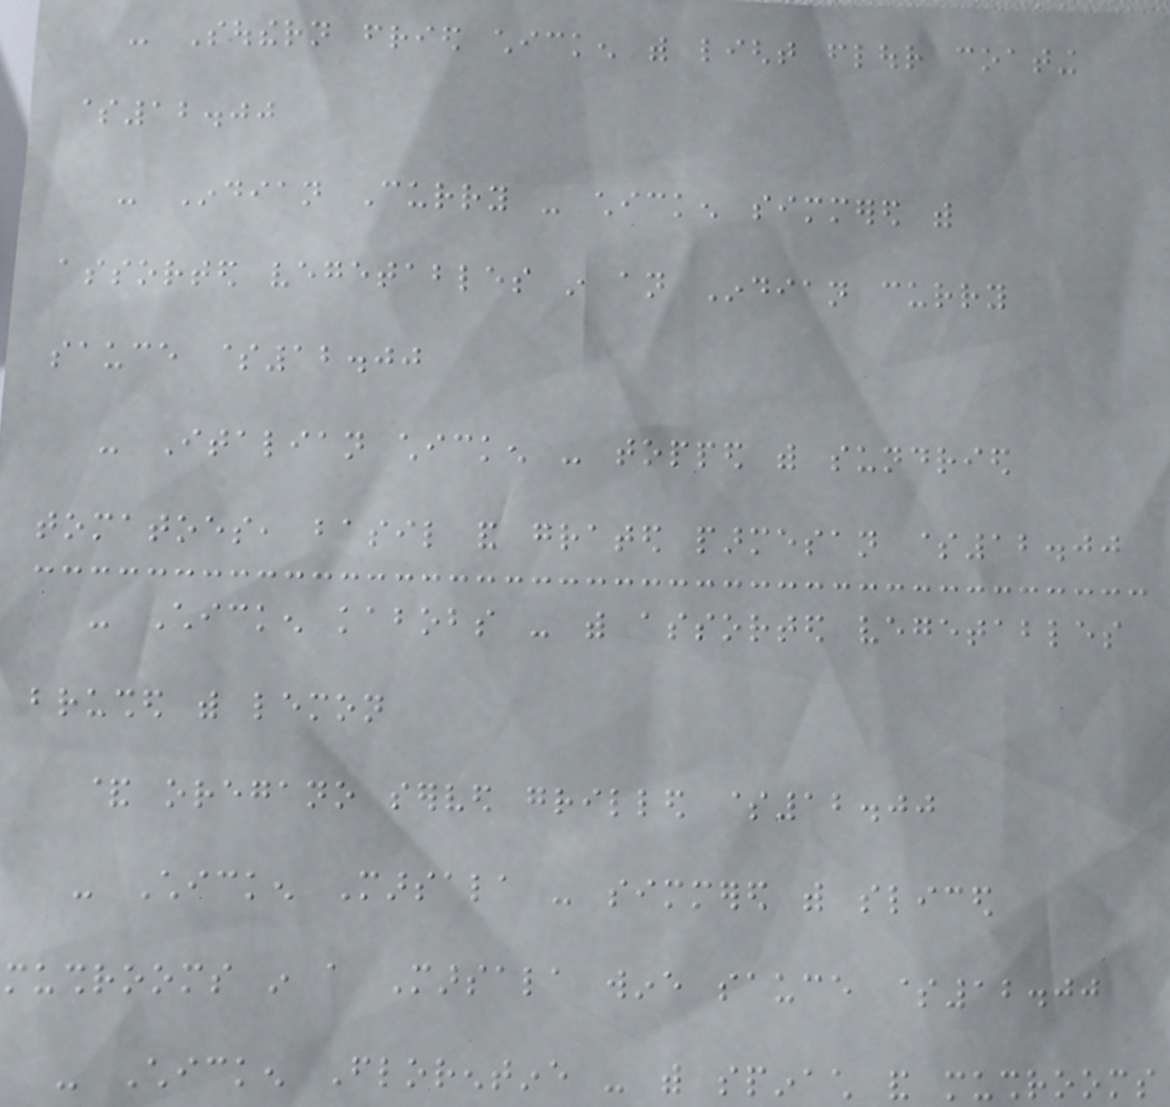- Southern fried chicken with light flour coating
$12.00
- Indian Curry - chicken simmered with
assorted vegetables in an Indian curry
sauce $12.00
- Italian chicken - topped with sundried
tomatoes, basil and grated parmesan $12.00
- Chicken kabobs - with assorted vegetables
brushed with lemon
& oregano served grilled $12.00
- Chicken Marsala - simmered with sliced
mushrooms in a Marsala wine sauce $12.00
- Chicken Florentine - with spinach and mushrooms
